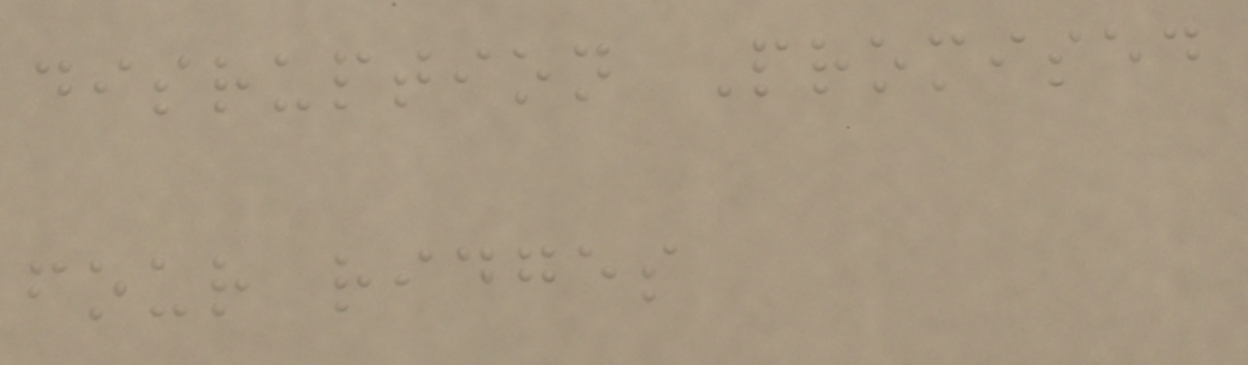disruption Promised
four ridges
